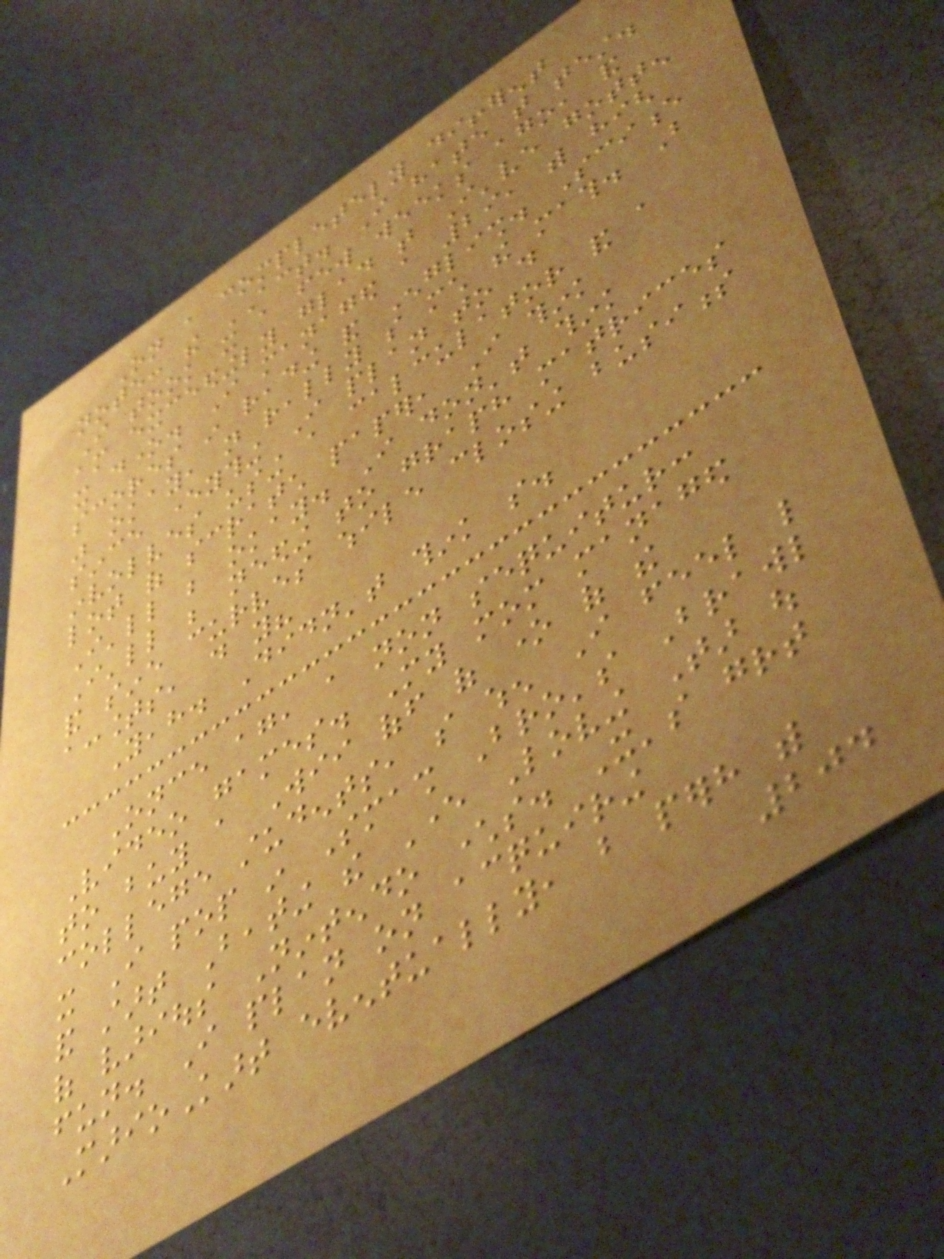On a completely different
note: the ACT. I hate that test.
I took it a few weeks ago, and
am exceedingly glad that I've gotten
it done. I managed a 29, with high
scores in reading and English. Science
was okay, not really so much the math. But
since everything I plan to do
involves using a calculator and a
lot of scratch paper, I think
I'll be okay. I don't think
I'll be needing to graph matrices
and sine curves while closing business
accounts, do you?
Yeah. Didn't think so.
Once again, a non sequitur:
Video games. My mom managed
to buy a Wii off of one of the
college students, so when I feel like
it I pop in Smash Bro's Brawl
and start Beating the Ever Loving Tar out
of various Nintendo characters. It's great
fun. I plan on acquiring
MarioKart eventually, but perhaps with
204
